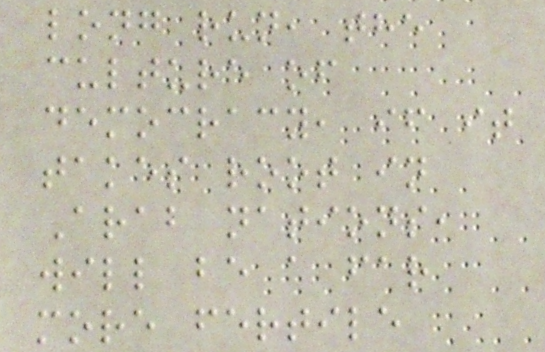long run, the
culture of
democracy, if it
takes root in
Arab nations,
will be a far
more fertile
